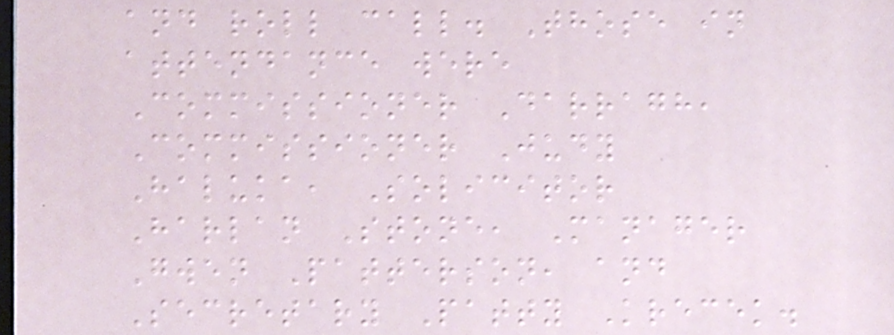and roll call. Those in
attendance were
Commissioner Darragh,
Commissioner Judy
Haluka, Solicitor
Harlan Stone, Manager
Gwen Patterson, and
Secretary Patty Krecek.
